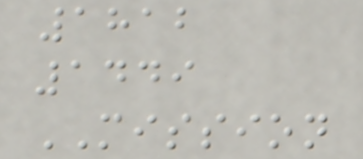1812
1449
MISSION
